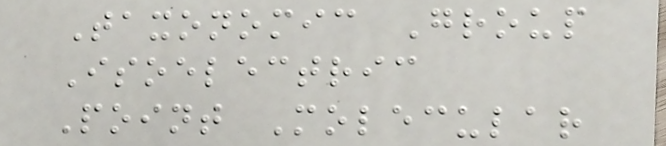Taxonomic Group
Isoelectric
Point Molecular
